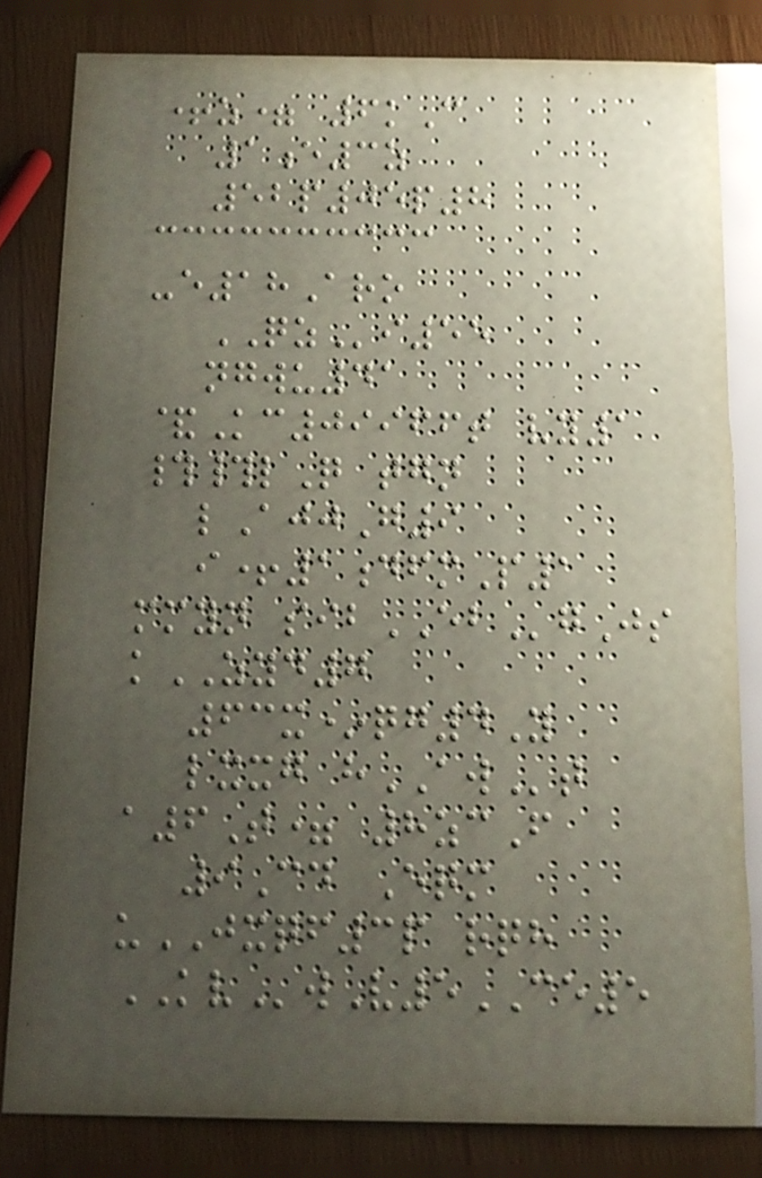+z= 6kC
1e3z
52p05p8
-e18Aro
QZi55
ngwu41
&Kc09966t vy1
##lQ tgn
lAjjG9
i+1dfmP1
mmyn sibEBgJs
kZYD7
63x*qg4Y
lxxg hAWt
a6T= 8zcF
9Cd Eqm
uJXQF3p rqh
KVwV5CE5
